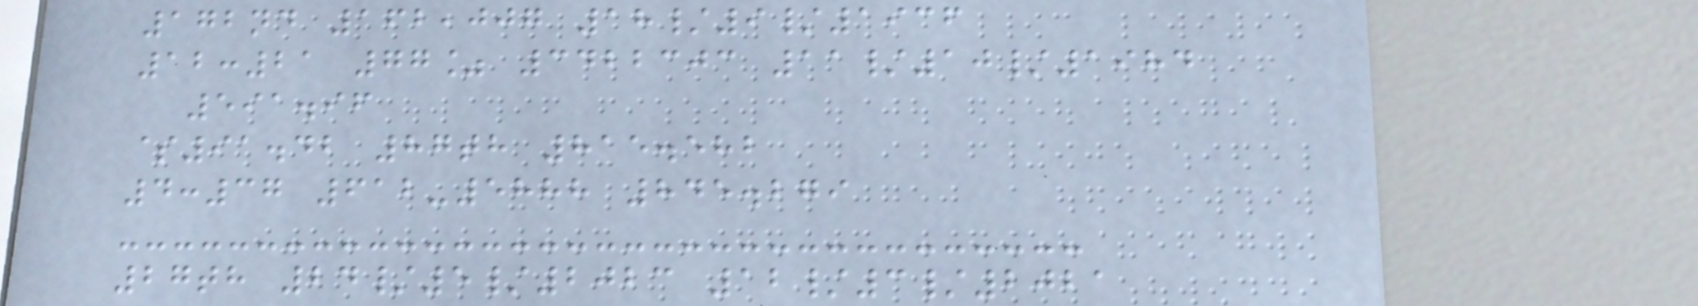172nd 162,007 18/9/1936
12:21 77% 3422303 11/10/1984
591.96
$91.42 87th 815.582
4:37 612-5888 845.279
27th 24/5/2023 12/3/2021
